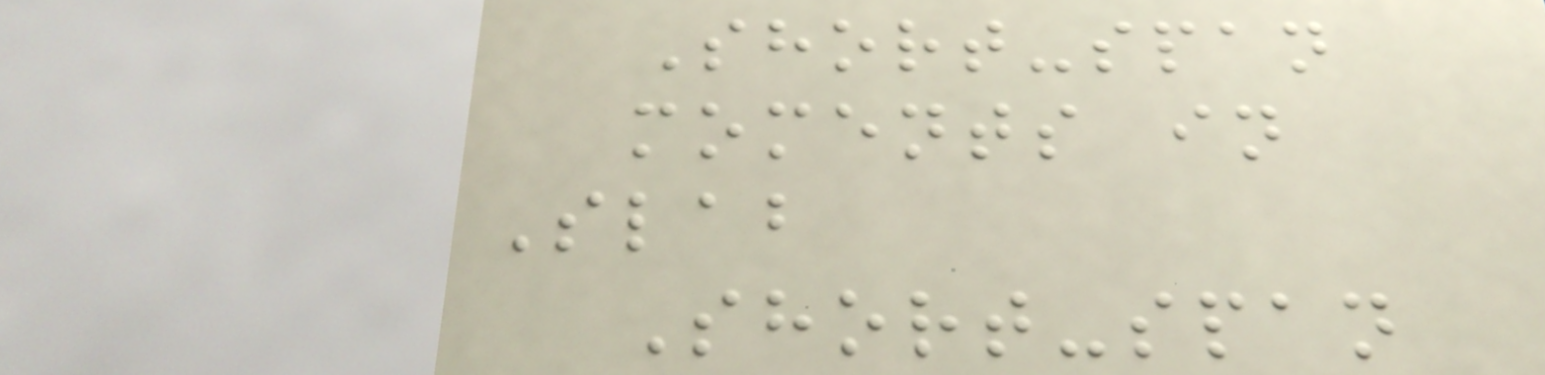Short-span
moments in
Slab
Short-span
